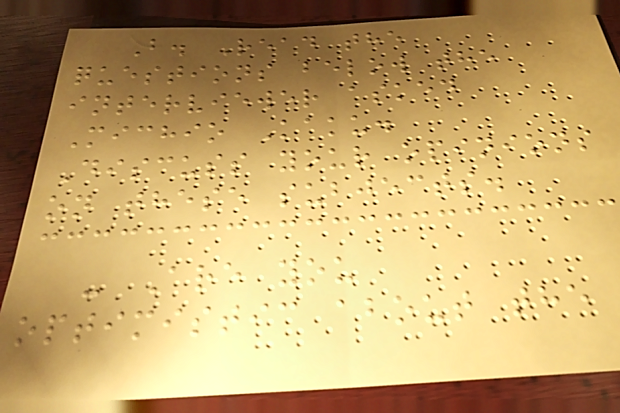B. Read the
questions below the
interviewer asked
Michio Kaku.
Discuss your opinions
on these subjects.
- Are you
optimistic about the
